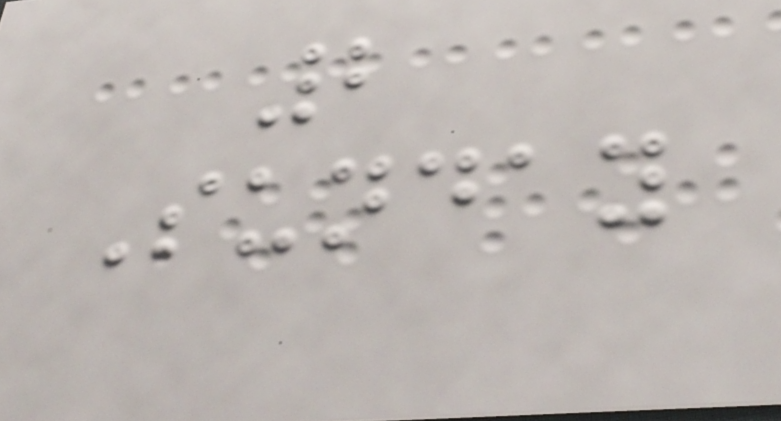2
Sunday
